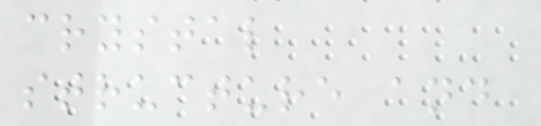crystal
structure and
